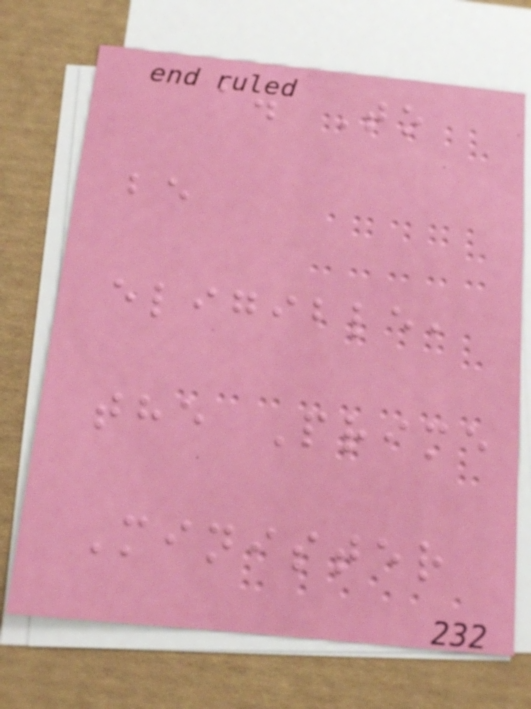a. To
be
eligible,
the Prime
Minister
